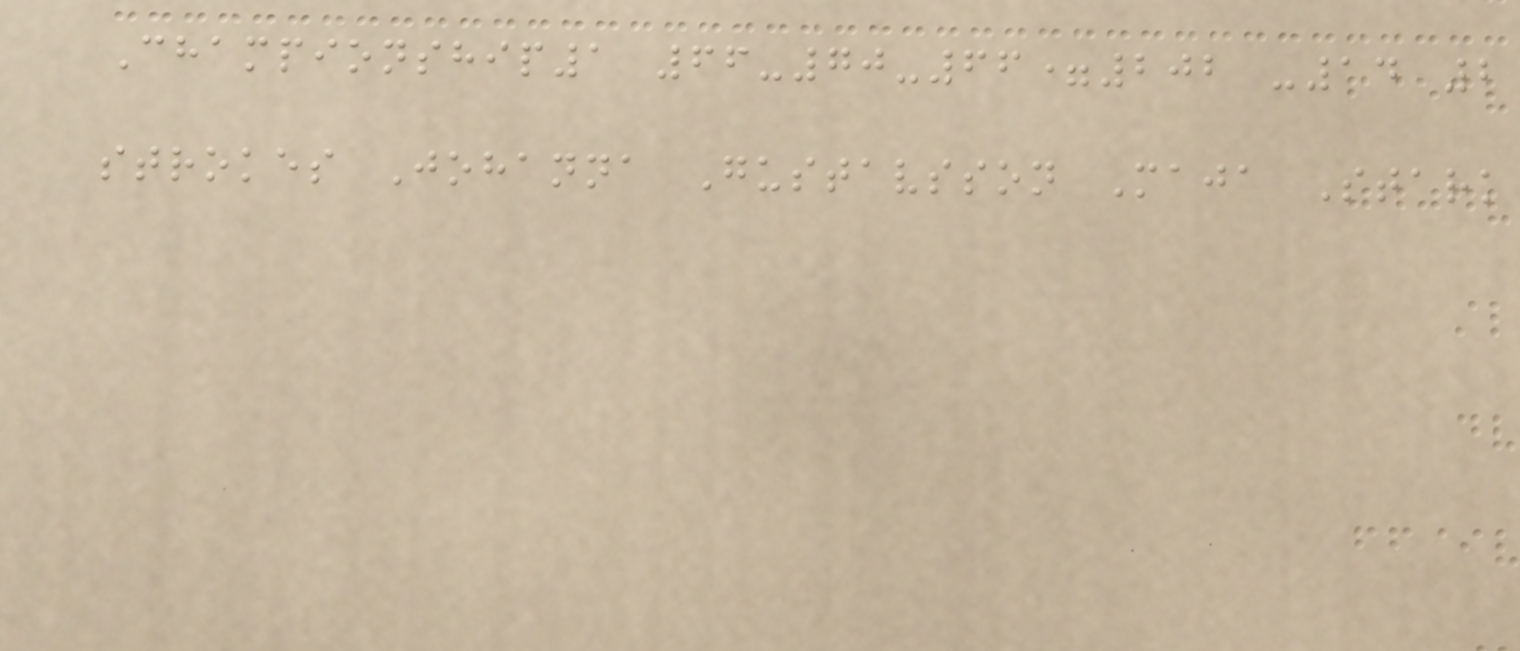Championship1 66-70-66=202 -14 2
strokes Johanna Gustavsson Maja Stark
